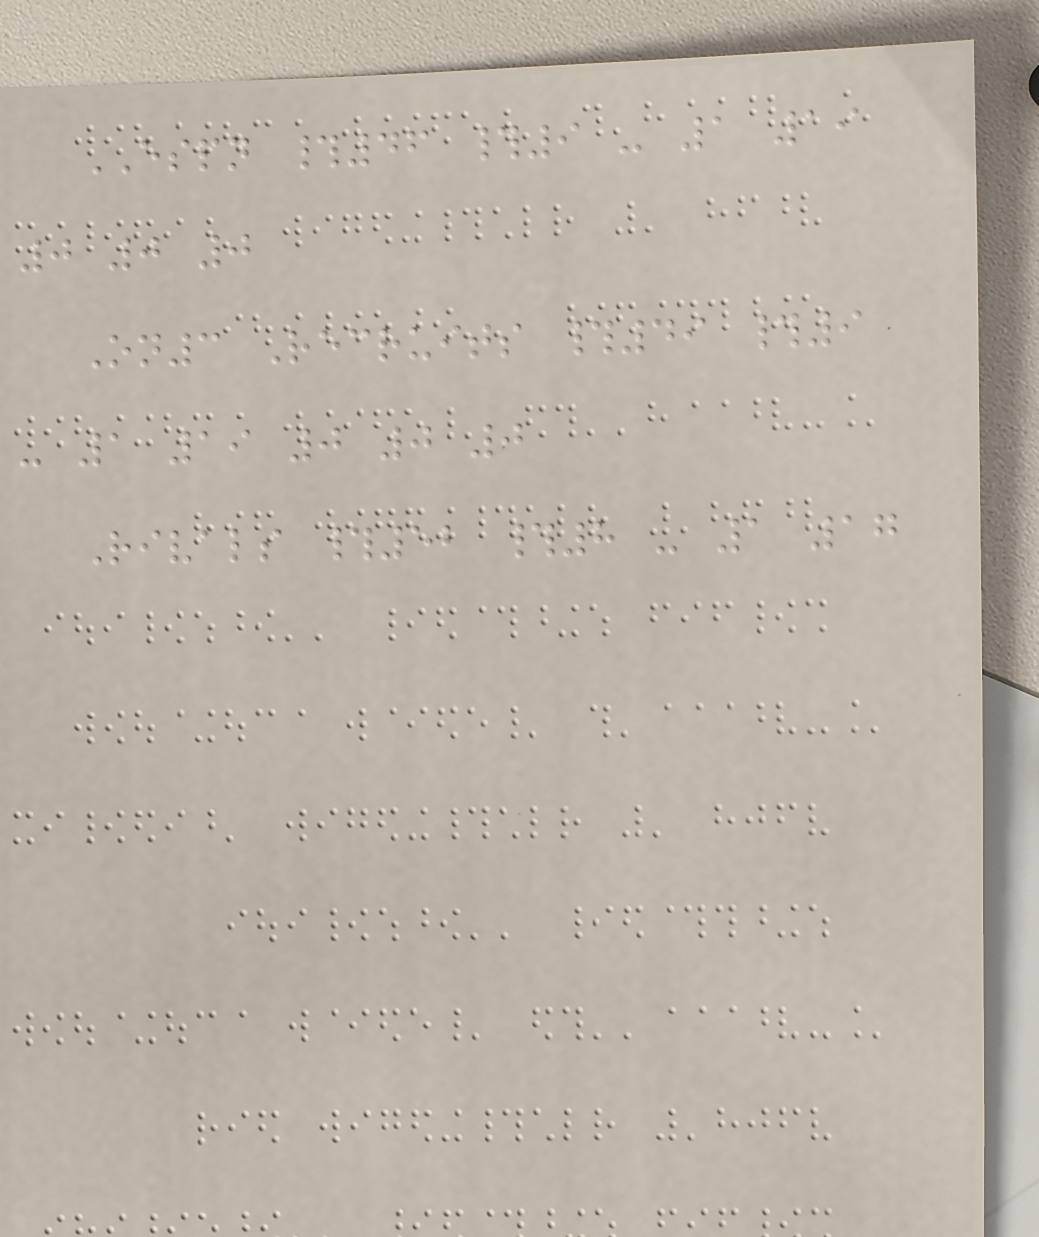ESPN #46 #9 - 1 19
0 0 0
On3 Recruits #49 #9
- 1 19 0 0 0
Rivals #52 #8 - 1 17
